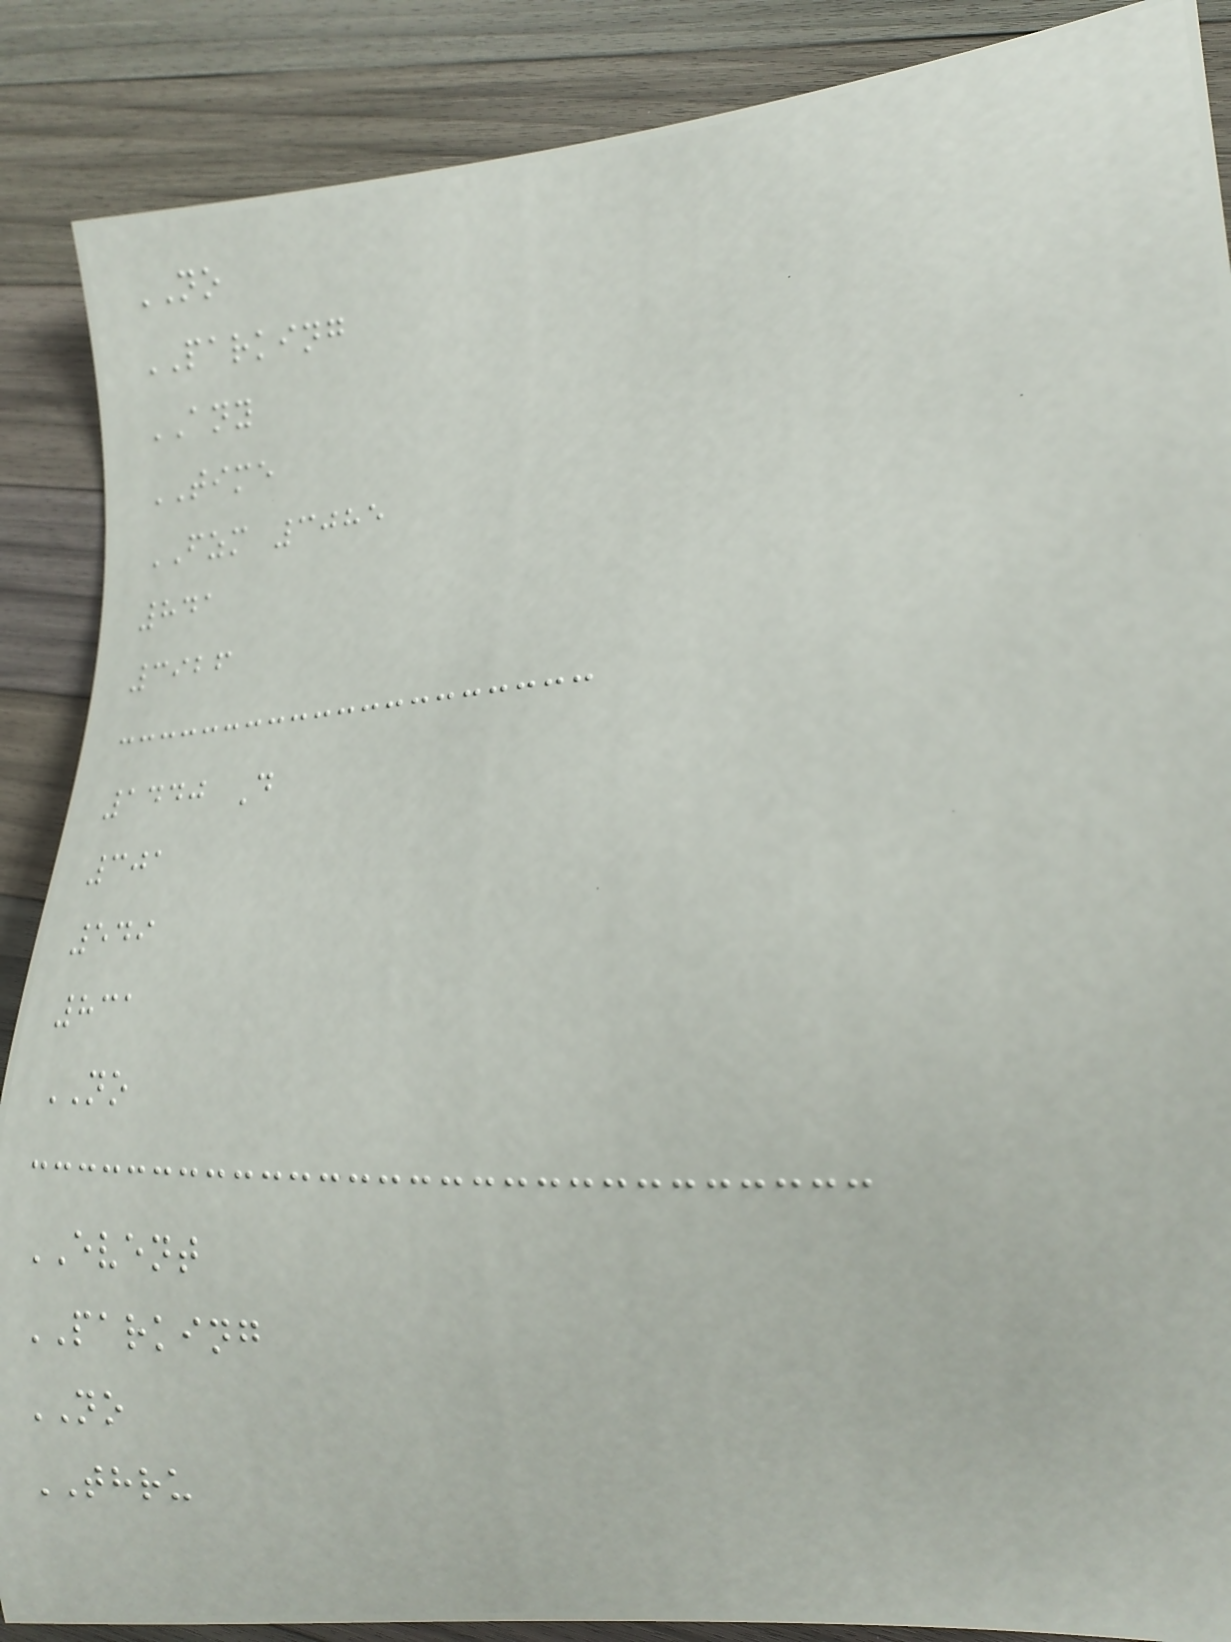NO
PARKING
ANY
TIME
FZM 3085
841
3926
1440 D
301
549
831
NO
EVENT
PARKING
NO
THRU
